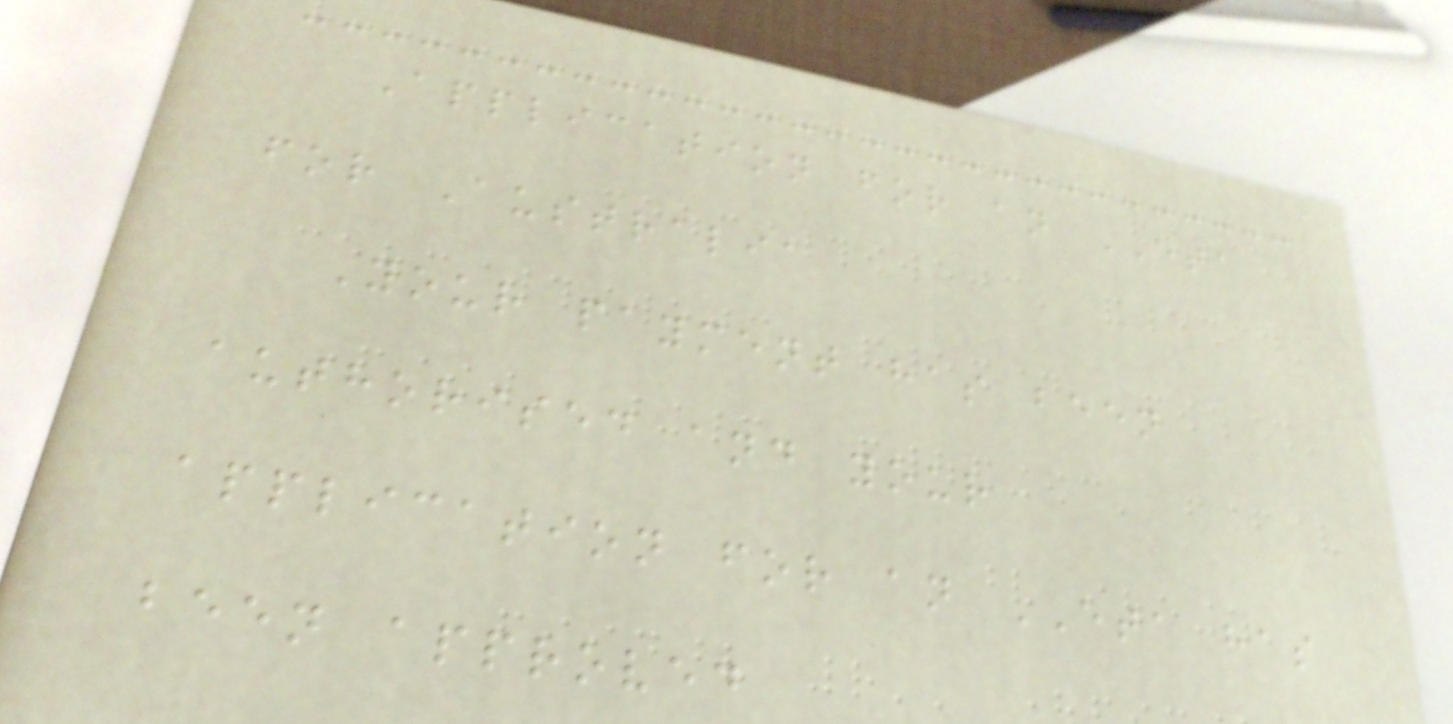Application for an ETA
for Australia
Your payment has been
authorised and your
application for an ETA has
been approved
